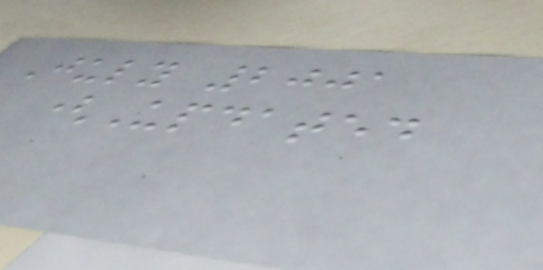July 2001
(Updated
